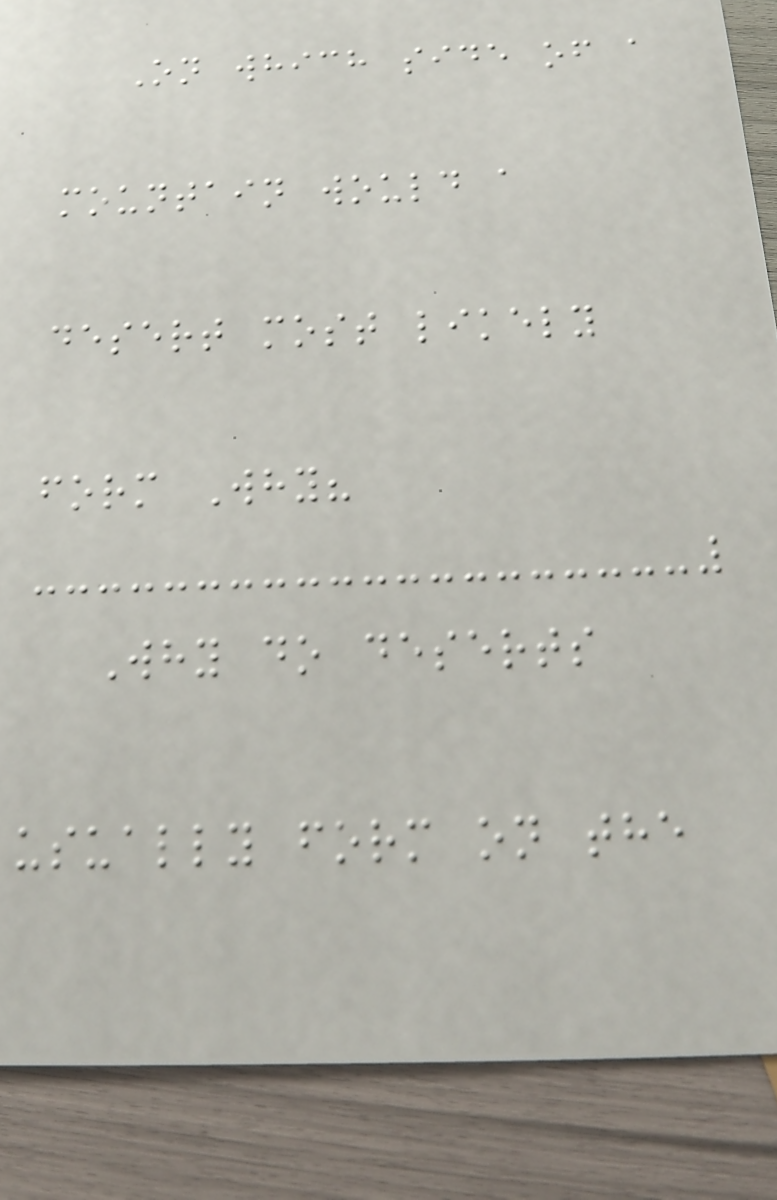On which side of a
mountain would a
desert most likely
form Why?
Why do deserts
usually form on the
